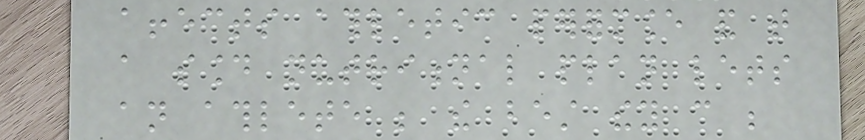affects athletic performance and that
a sound nutritional plan lets
an athlete be the best they can be
